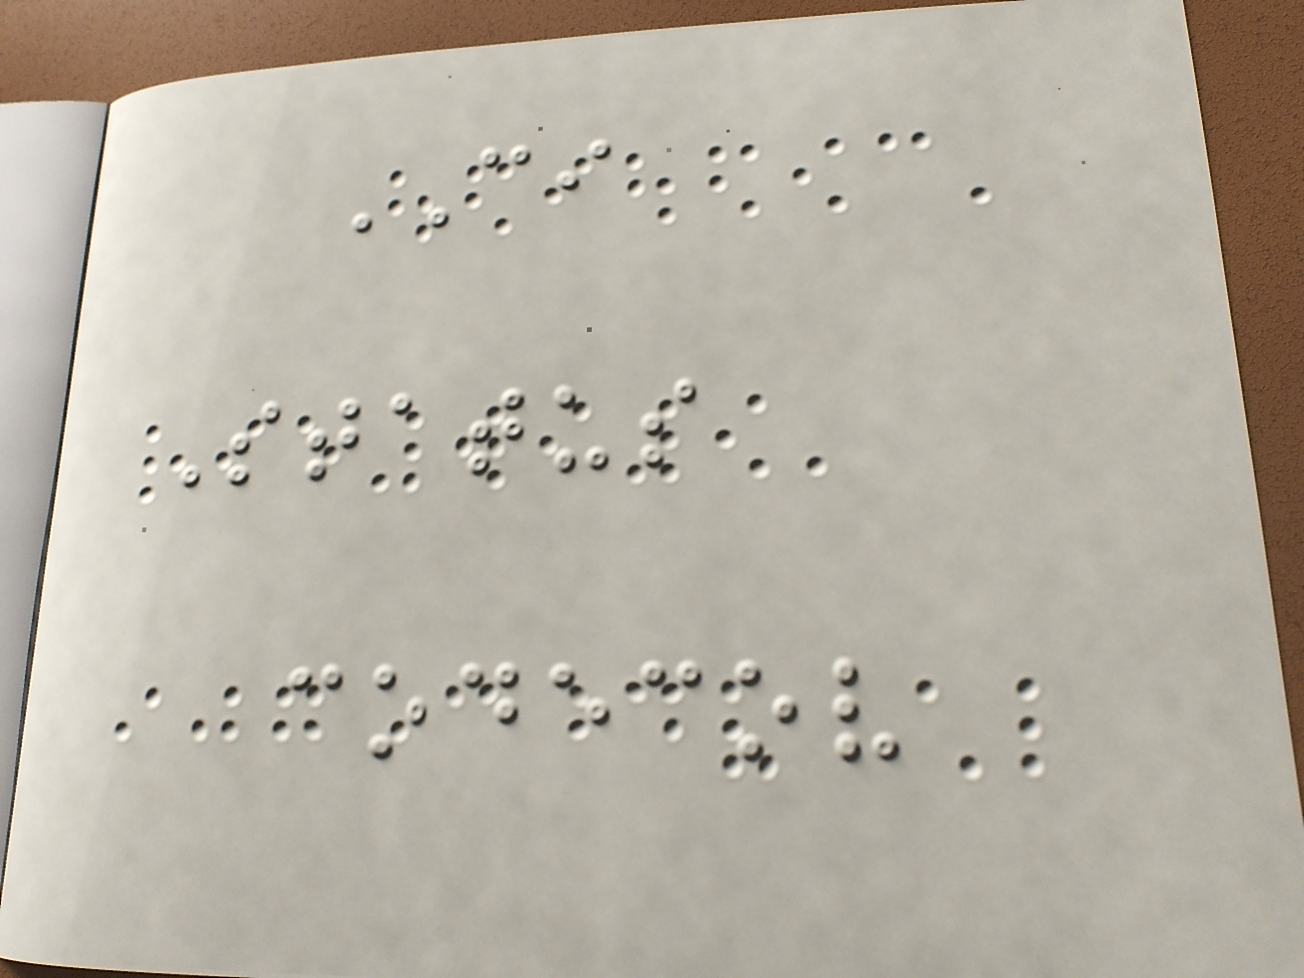CI
Status
codecov
